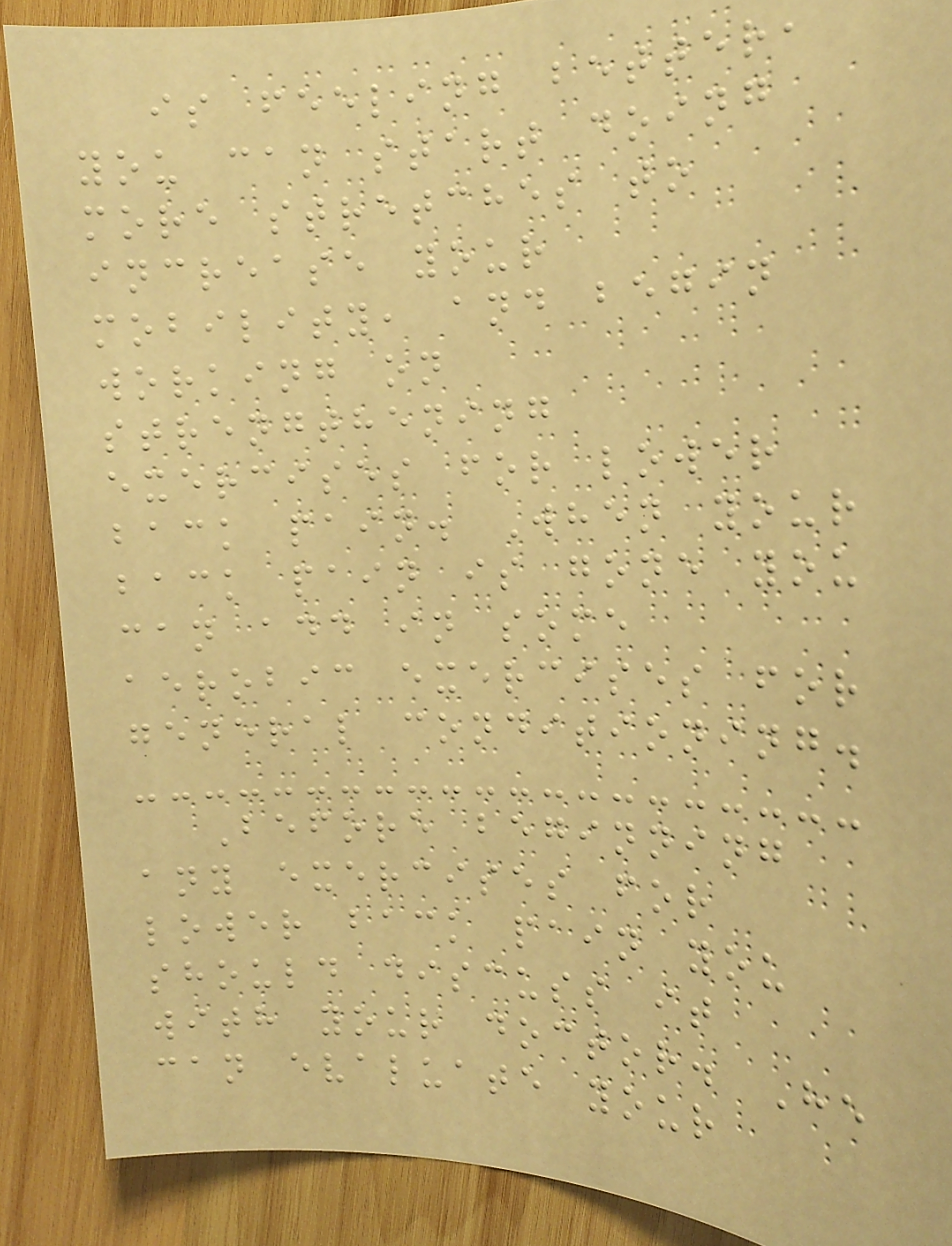is feeling better,
you can start doing
more stretches to
increase your
mobility, and begin
working on
strengthening
exercises for lower
back pain. When your
back pain is gone you
can add in some
aerobic exercises for
general conditioning.
Before beginning
any exercises for
lower back pain you
should discuss it
with your doctor. He
can evaluate your
